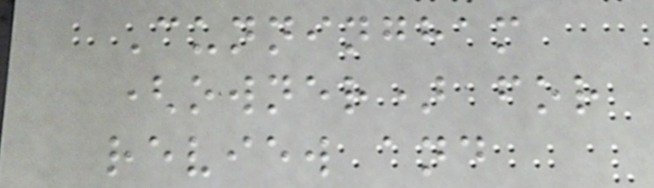Cunningham
(owner) for
review and
